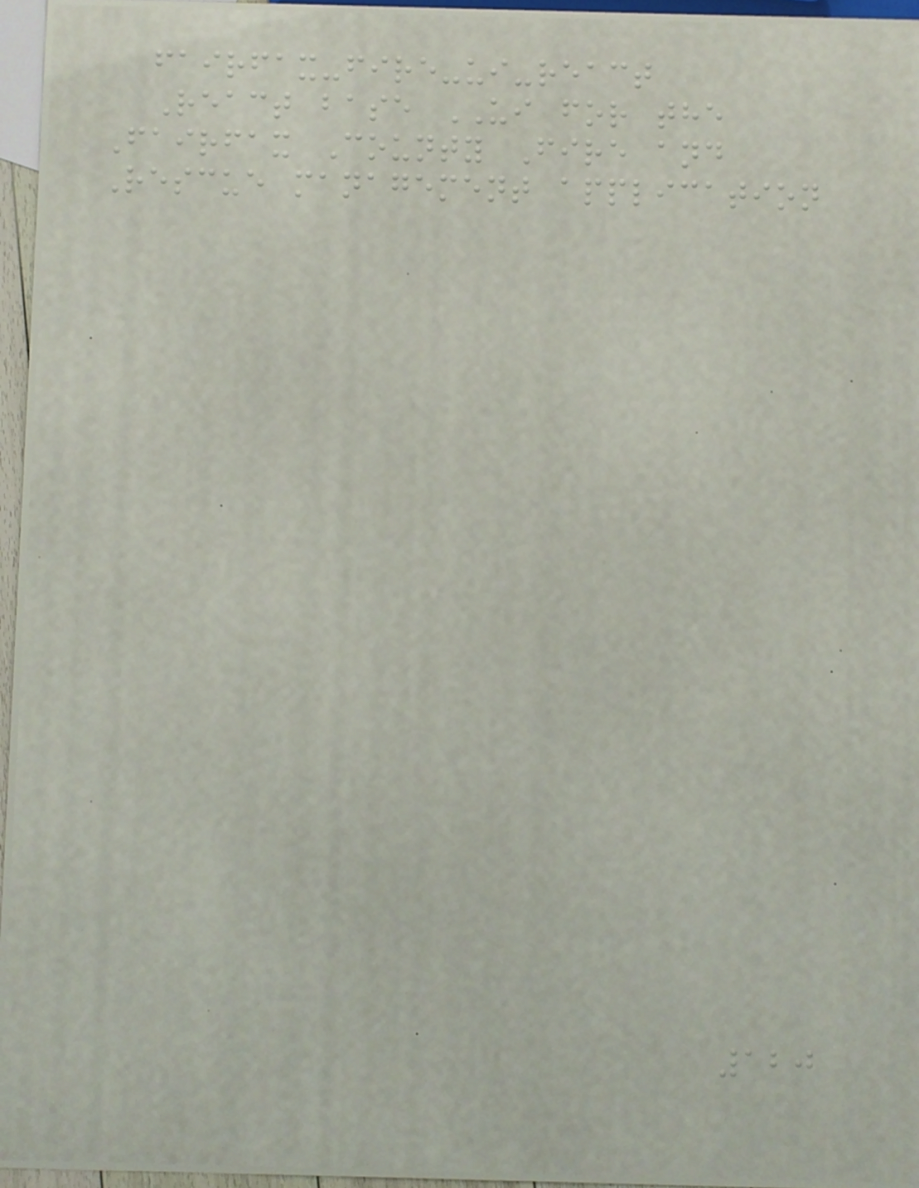fairfax-fire-ui-react
React base UI for the
Fairfax County Fire and
Rescue management application
120
